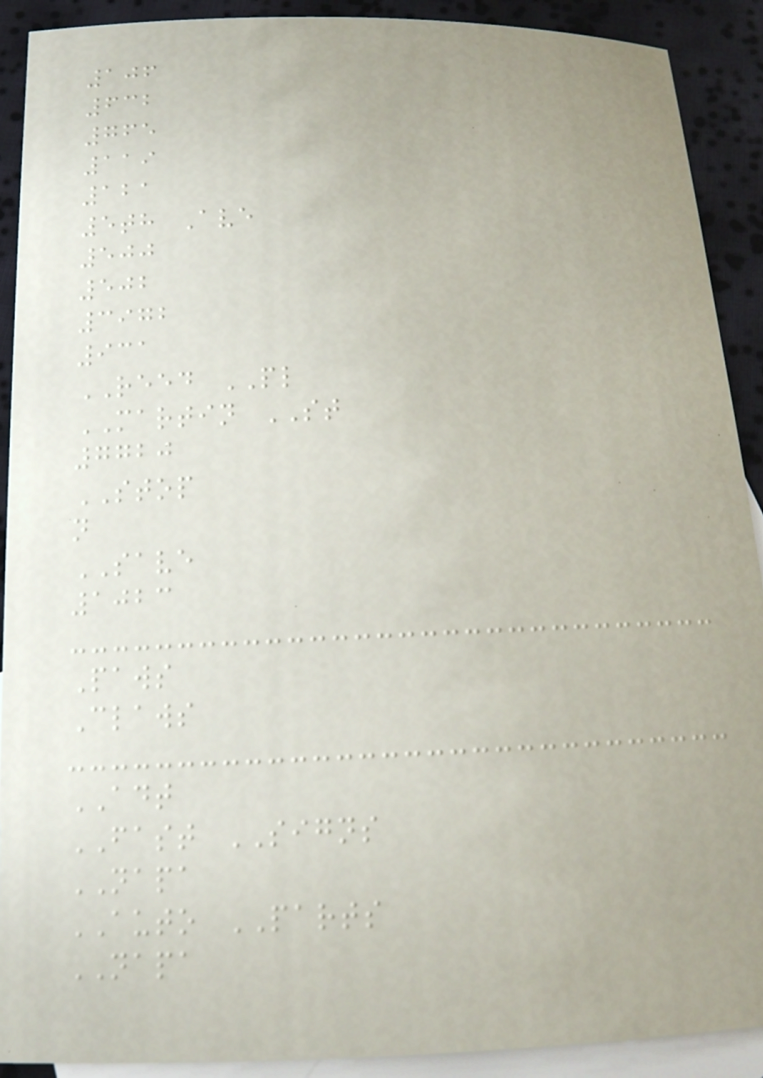106
632
765
119
121
5th Ave
500
502
3972
931
REED PL
MARTIN ST
7720
STOP
n
SAVE
1023
Paws
Claws
ADT
FAST SIGNS
NAPA
AUTO PARTS
NAPA
